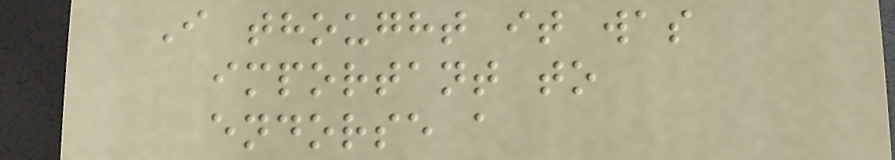I thought it was
important to
endorse a
